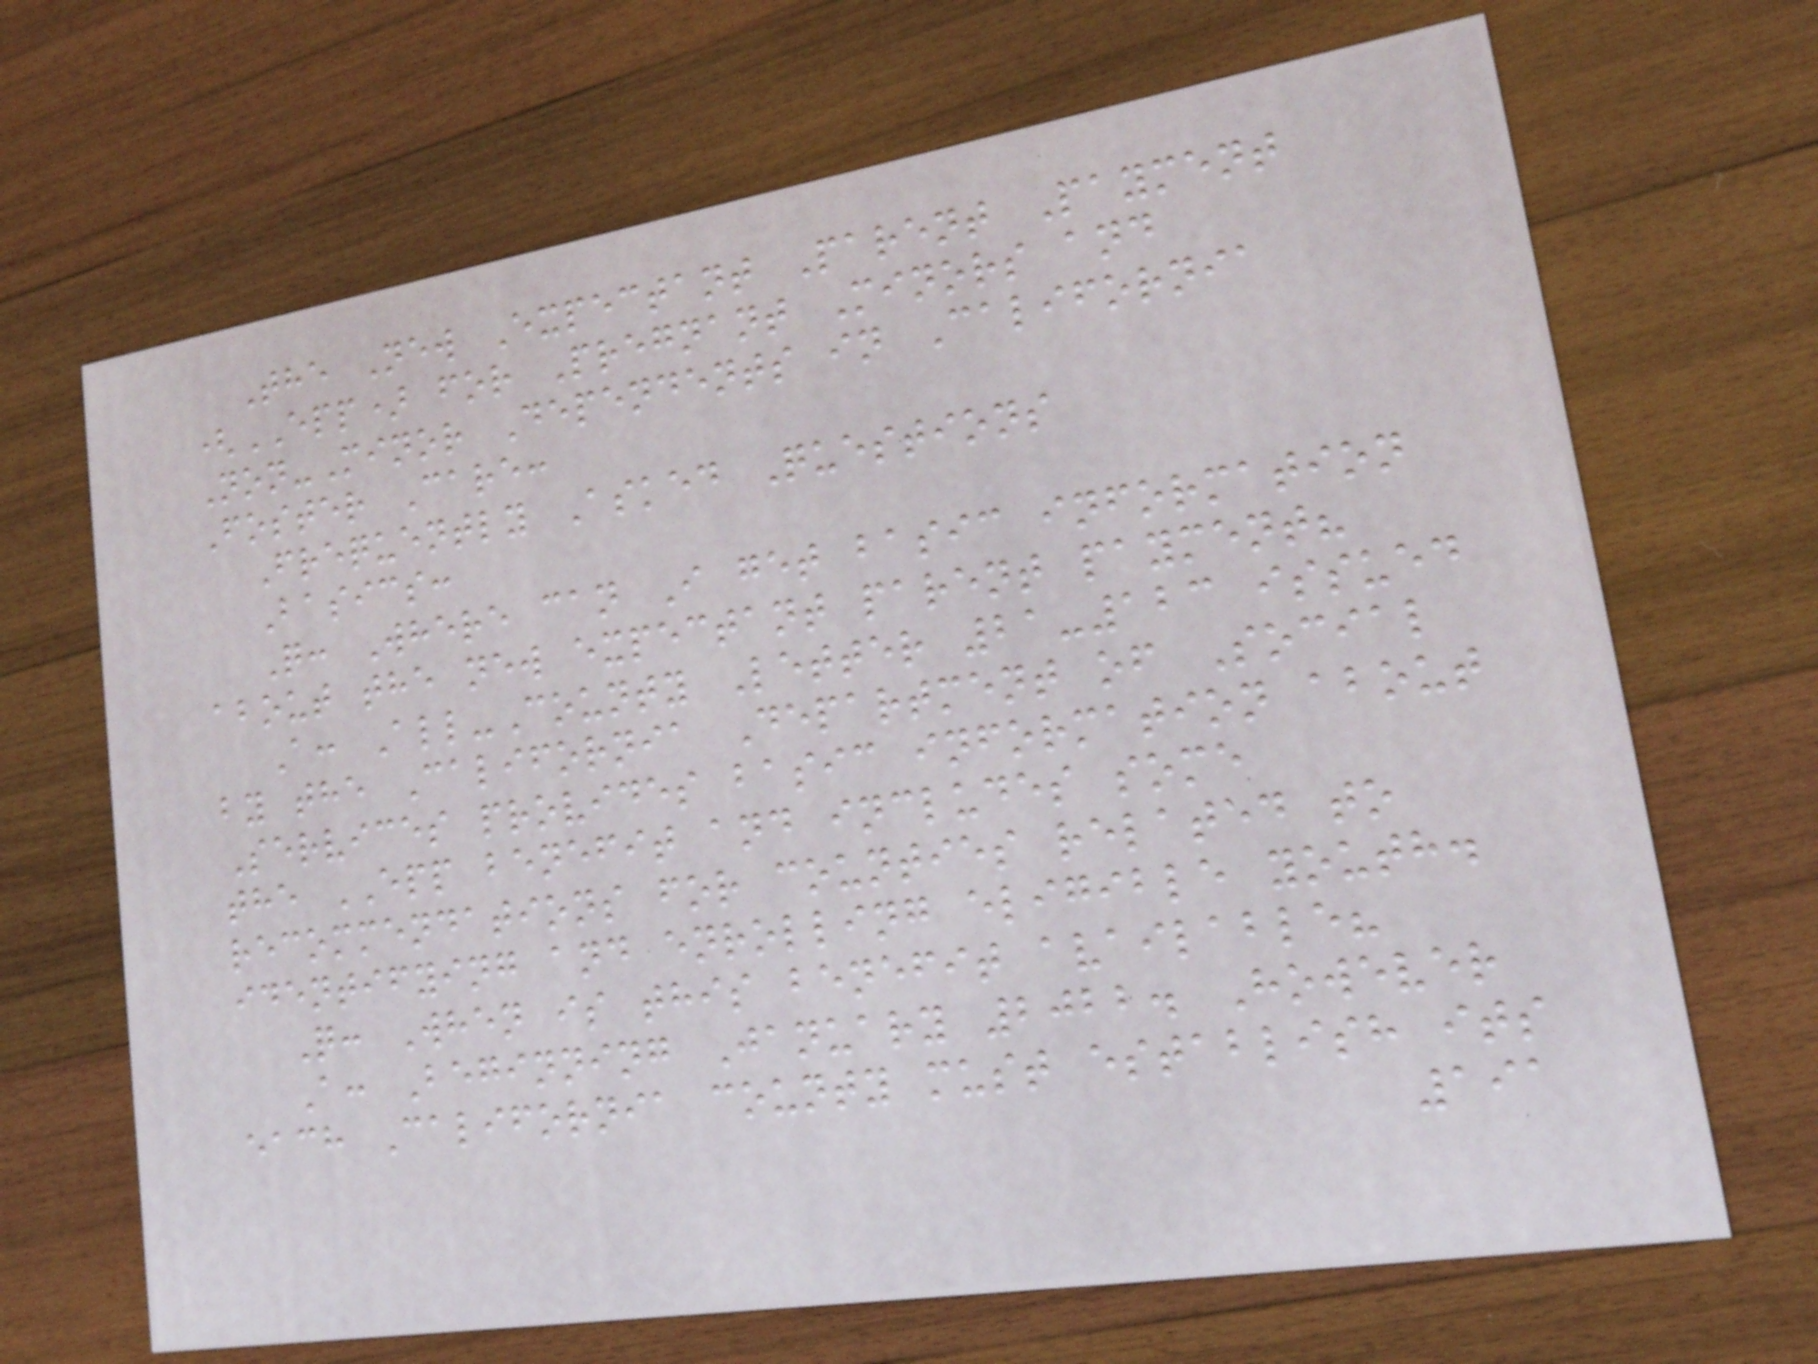The New Expectant Parent Payment
(EPP) for Pregnant Minors and
Non-Minor Dependents in California
Foster Care:
Frequently Asked Questions
Basics:
Q: Where can I get basic information
about the new expectant parent payment?
A: All-County Letter 21-123 issued
by the California Department of Social
Services provides basic information about
the EPP benefit and includes some
recommendations for counties related to
identifying and enrolling eligible youth.
Q: When is this benefit available?
A: Beginning January 2022. However
each California county must establish its
191
